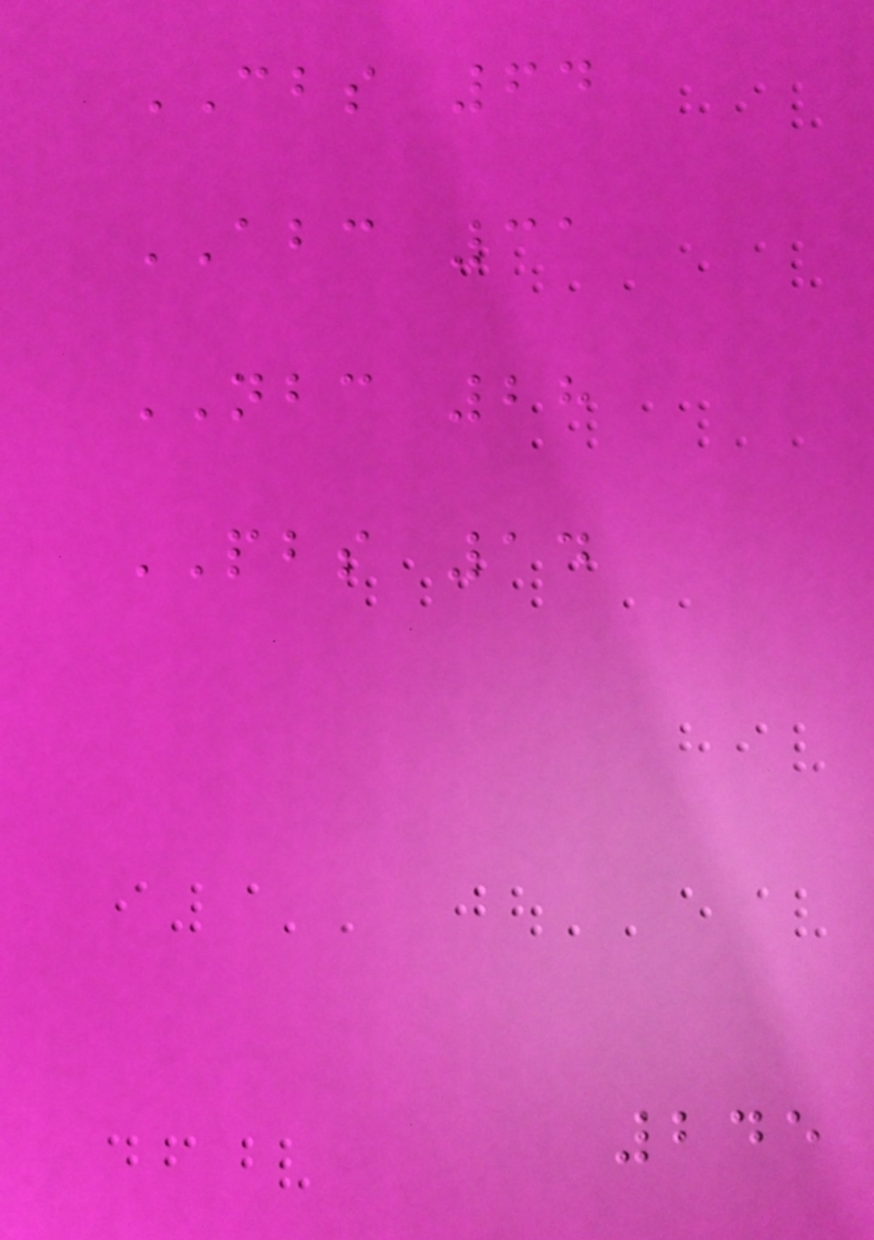CBS 64
ABC 31
NBC 28
PBS 14
245
